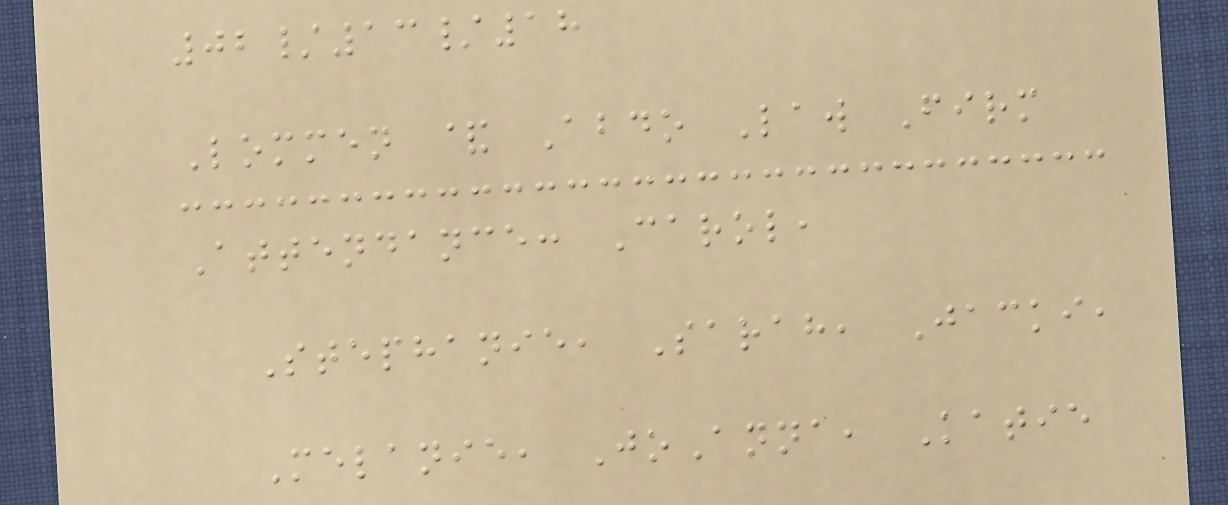02/13/18
Lommen & Abdo Law Firm
Attendance: Carol,
Stephanie, Sarah, Jacki,
Melanie, JoAnna, Katie
